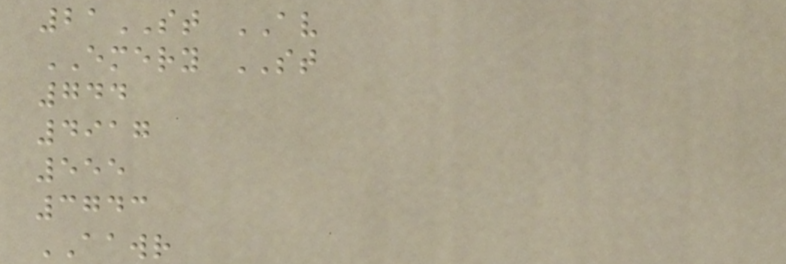21ST AV
EMERY ST
744
4917
555
3743
AAWR
